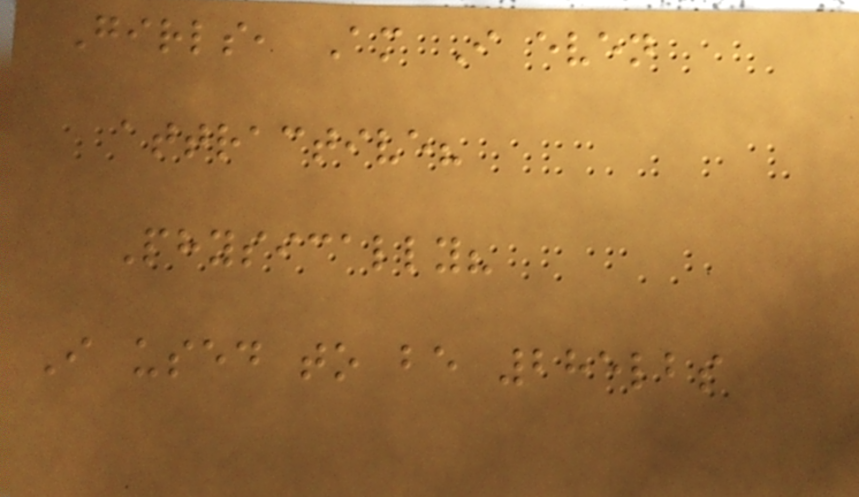Girls, Am I even
attractive?
Physically?
I used to be 285lbs
